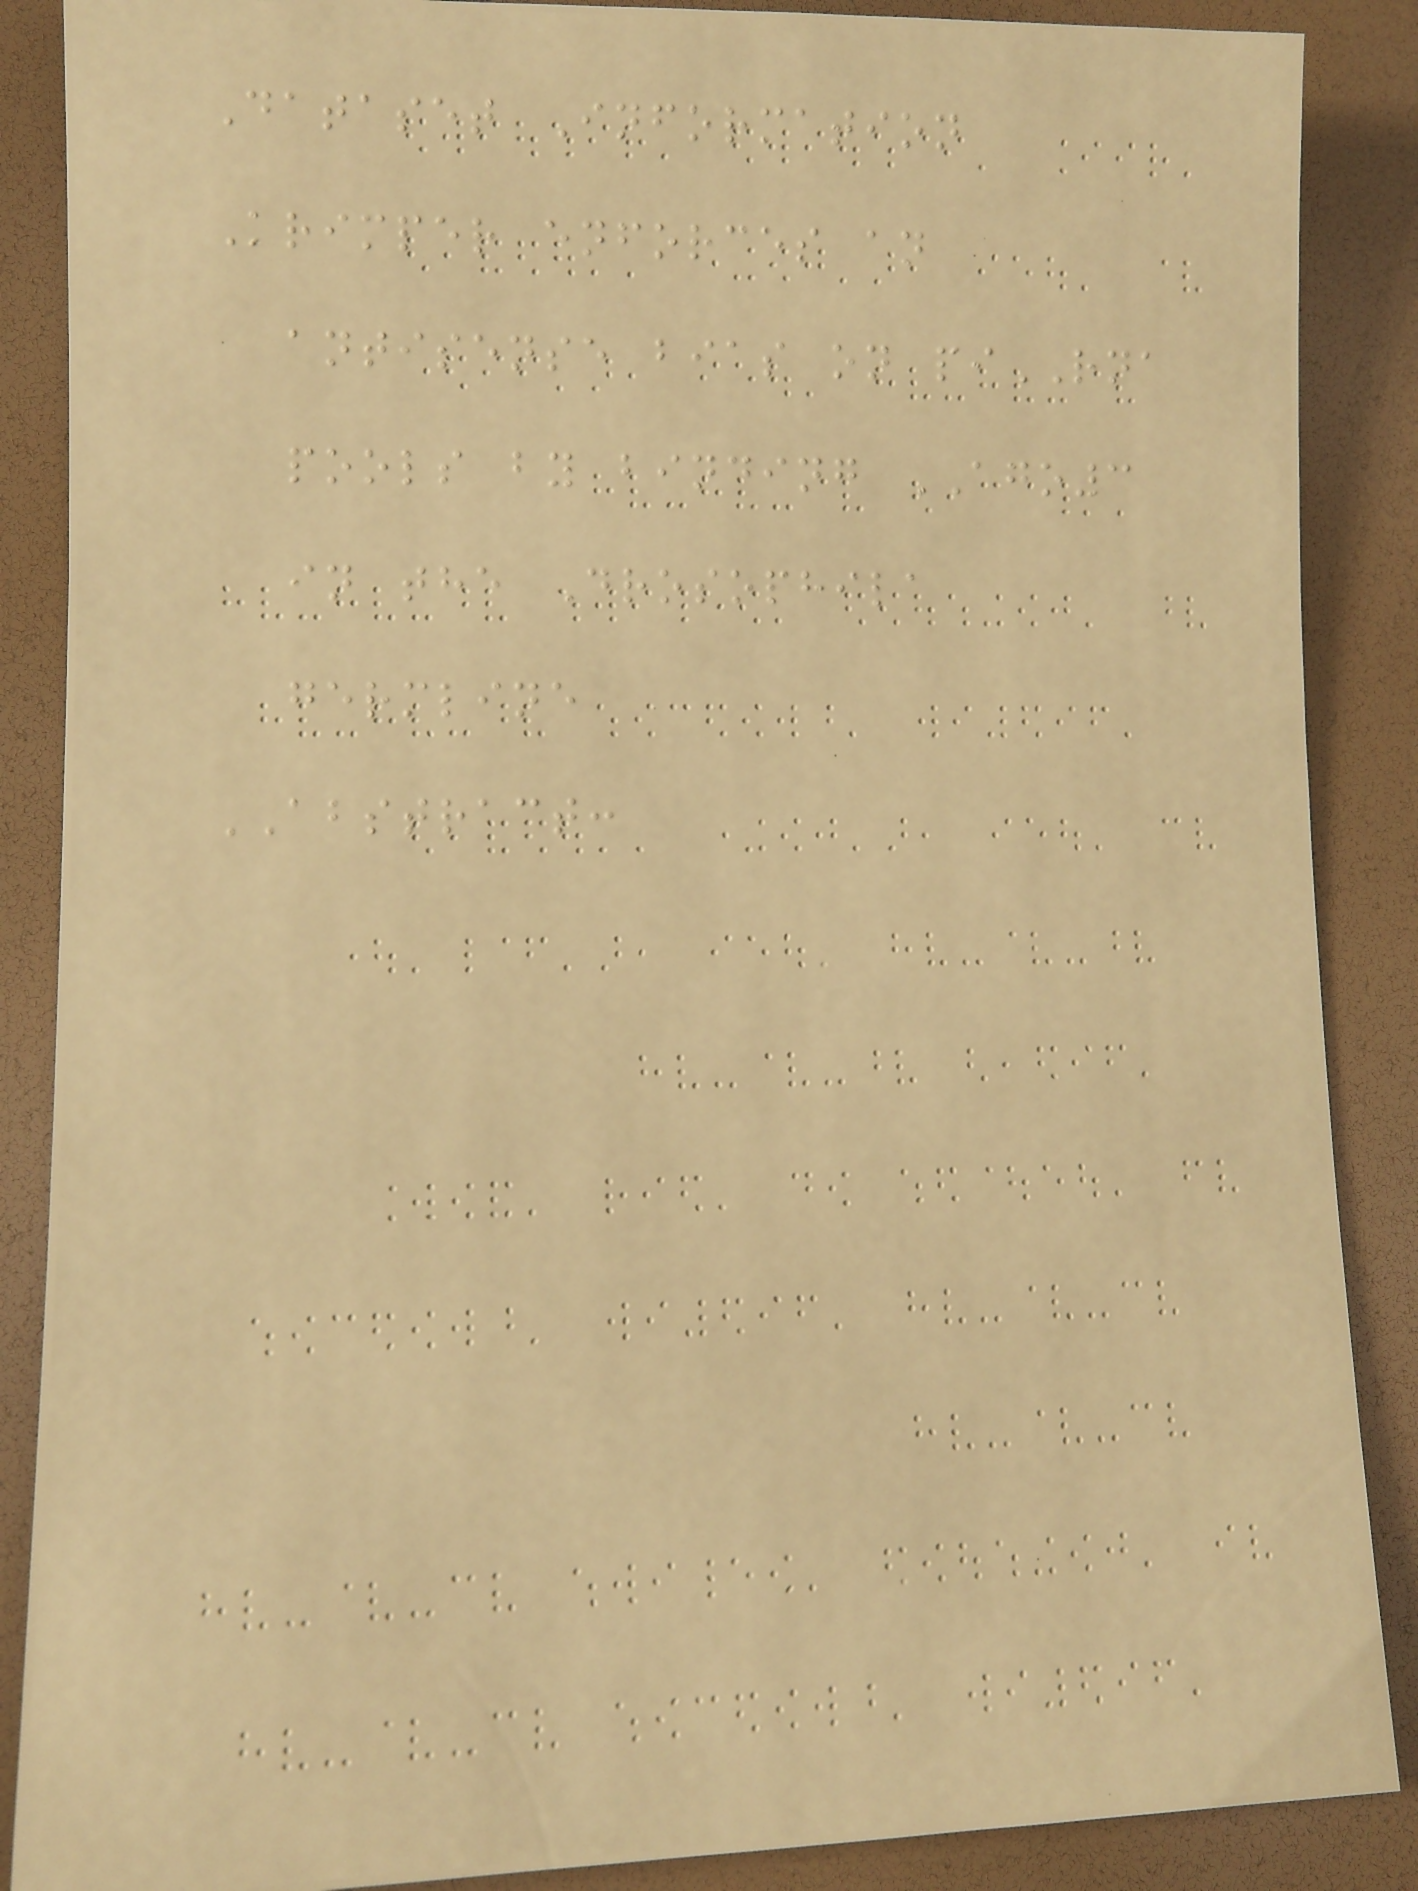Dataset Information
Krimper enforces an
antisense bias on piRNA
pools by binding AGO3
in the Drosophila
germline
ABSTRACT:
